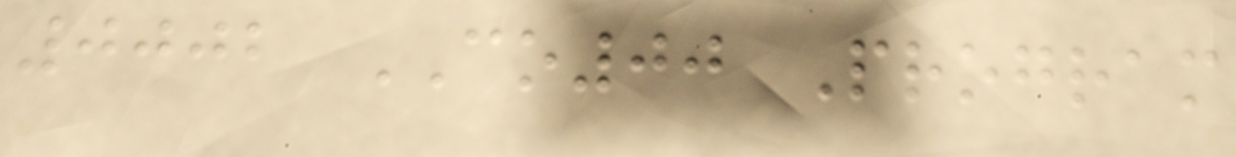0002 CO00 Program
